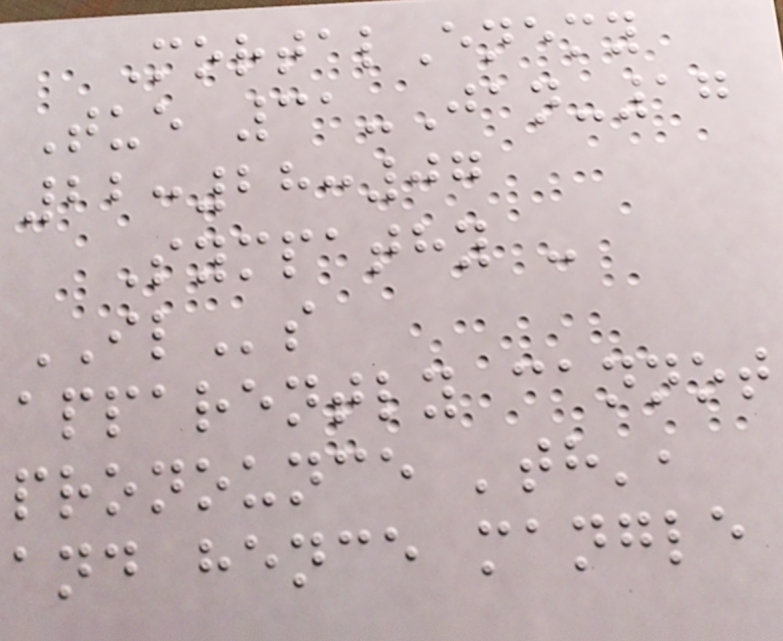MortalEnemy
Tue 31-Jan-17
22:28:07
Sympathy -
ILs
apparently cannot
pronounce 'th',
and hence mangle
